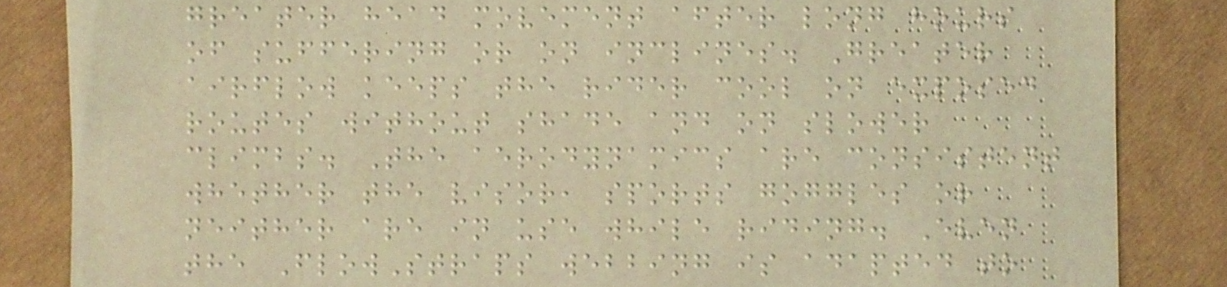greater head movement after long hours
of suffering or on inclines. Greater
airflow keeps the rider cool on exposed
routes without shade and on slower
climbs. The aerodynamics are consistent
whether the visor, sports goggles or
neither are in use while riding. Even
the FlowStraps webbing is adapted to
